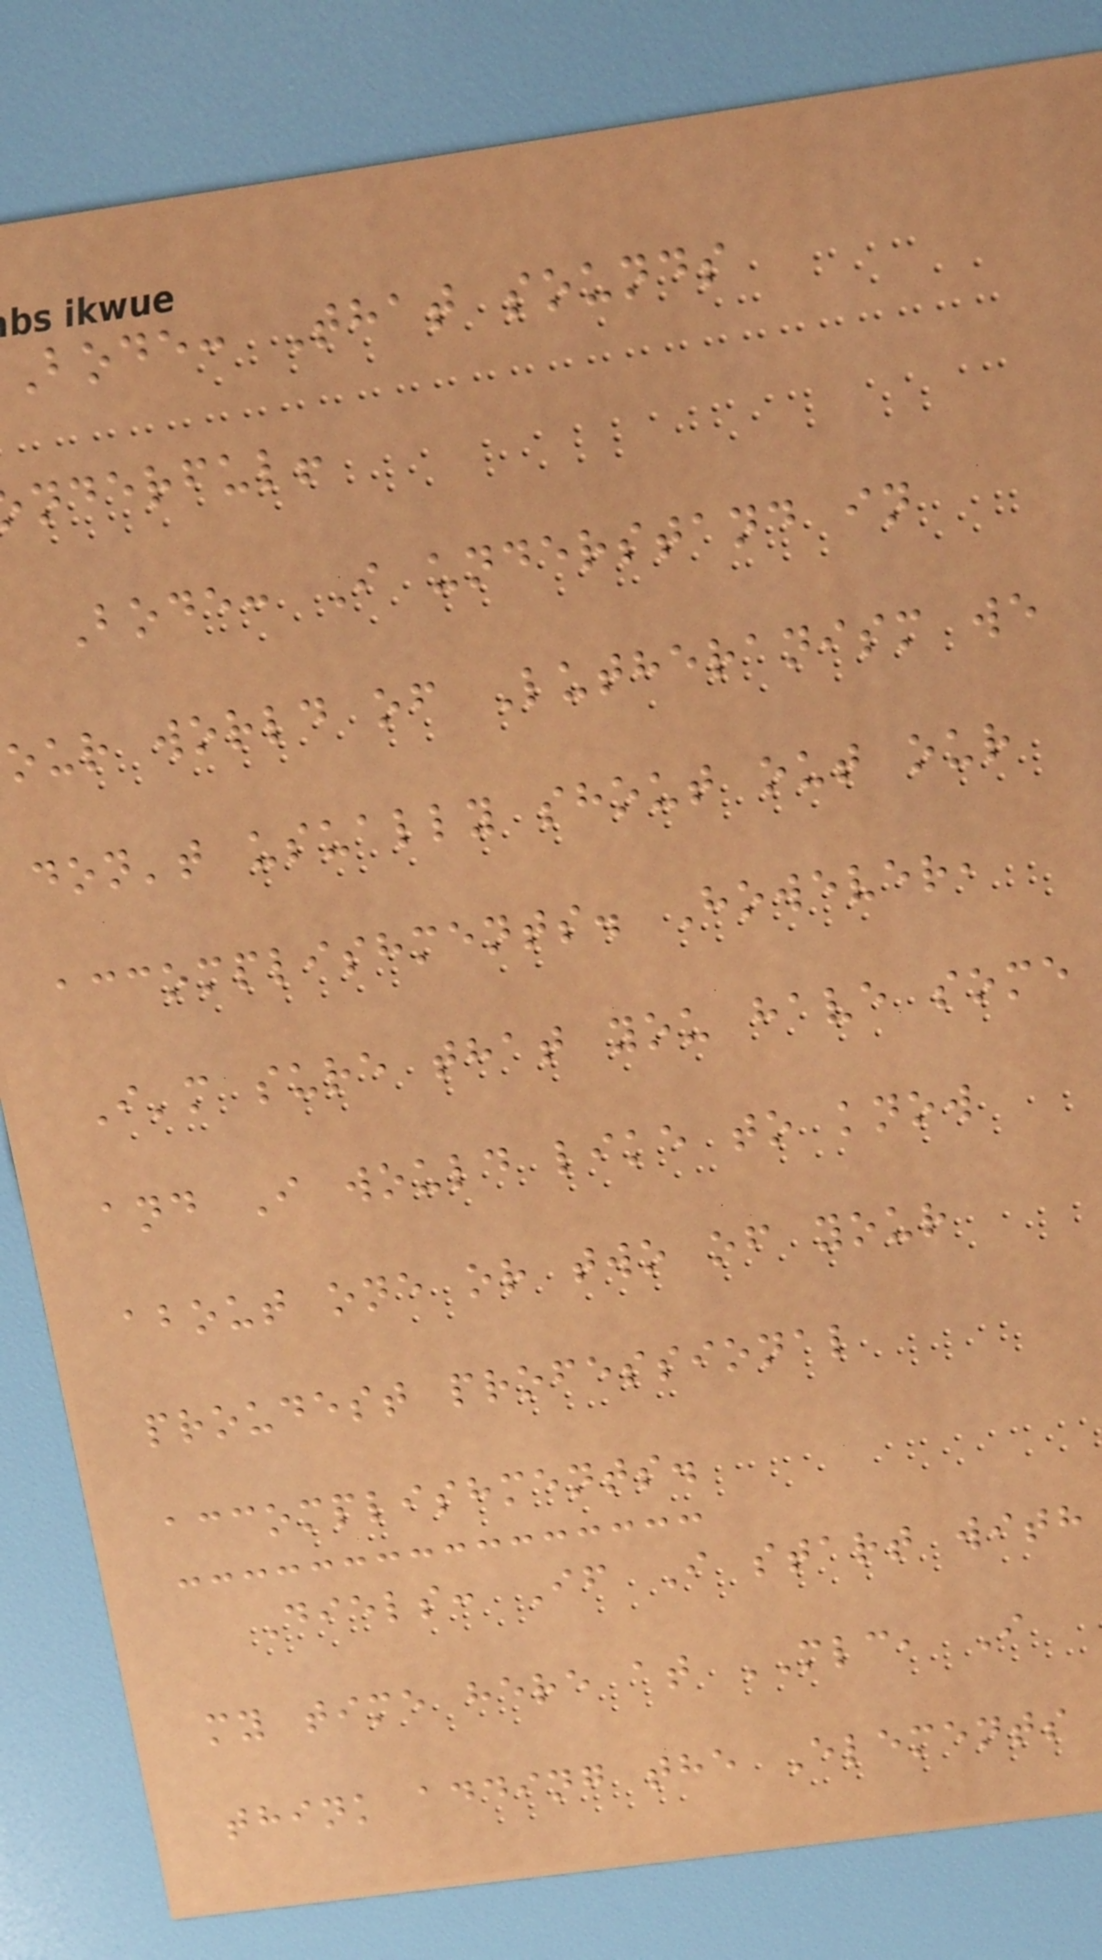Bode: That sounds
nderful!
Bode: I understand in
our world of Lutheranism we
don't usually shout out our
accomplishments. However,
I'm sure that you have some
and I would like to know
about one or two of your
proudest professional
accomplishments.
Diels: If I start with
my time here at MLC, I
think adding the Elements
